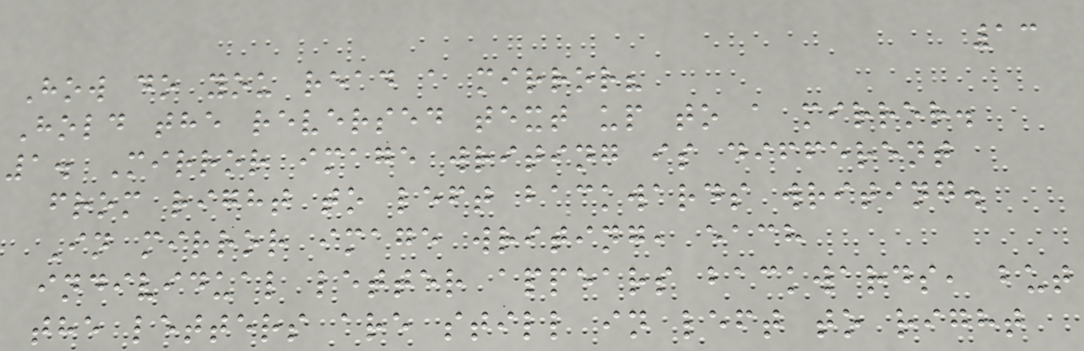13
How do you read a mirror?
Hold the reversed text up to a mirror.
1. Mirror image writing is different
from right to left backwards writing.
In mirror image writing, each
individual letter appears backwards, but
the letters are still in left to right
